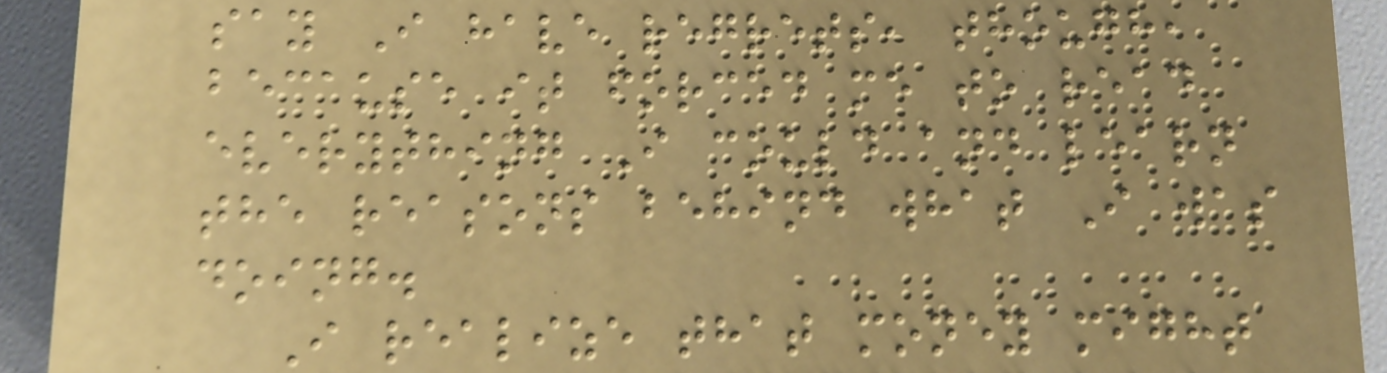say I have regrets, though,
because it forced me to read
everything I could and learn
the reasons behind what I was
doing.
I realize that money might
